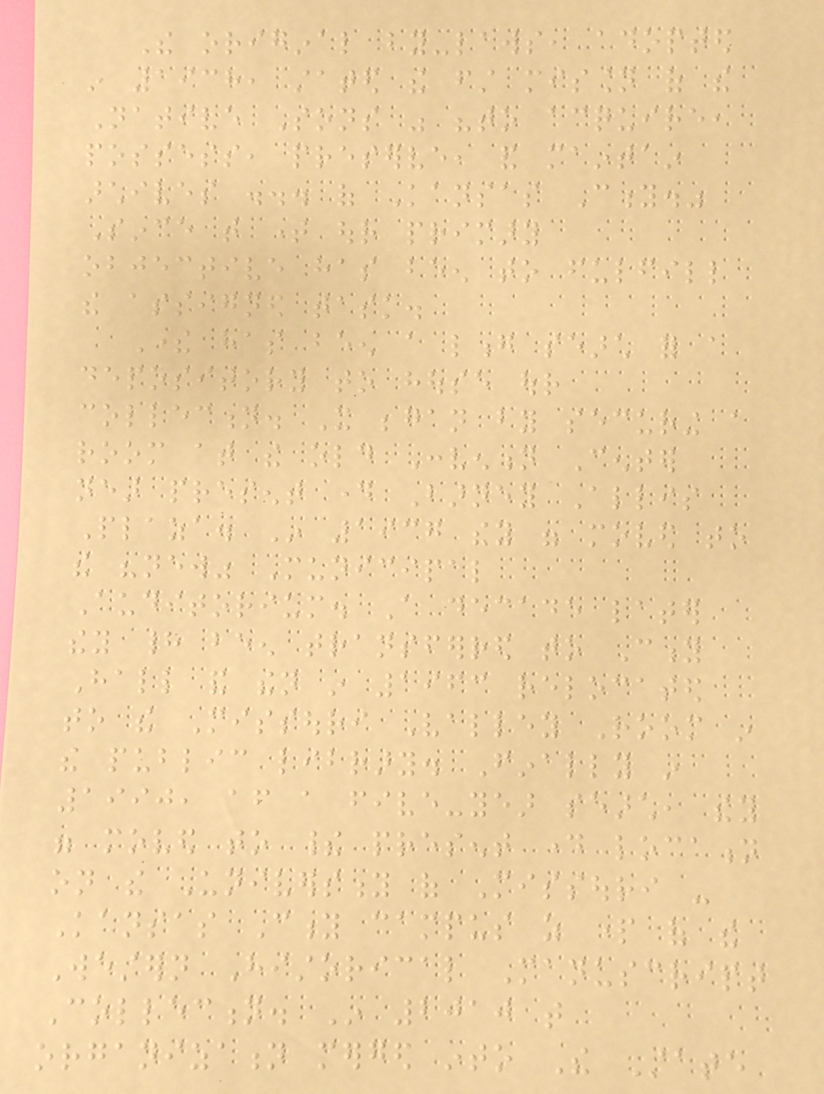The original by-laws, adopted
in 1938, stated the first mission of the
Native Sons was "to acquire,
possess, preserve, and maintain
archives ... of Kansas City."
Since that time our primary
objective has been to fulfill
the assigned task.
There has been a long search for a
depository to house our
collection. It began by securing a
room at the old Convention Center
near present day Barney Allis
Plaza. In 1937 they were moved to
the "new" Municipal
Auditorium. A decade later
they had been transferred to City
Hall and then in 1963 relocated
to the Missouri Valley Room in
the public library. Finally in
1990, after a five-year search, they
were moved to their present day location
on the University of Missouri -
Kansas City campus as part of the
Western Historical Manuscript
Collection. In 2010 that
organization merged into The State
